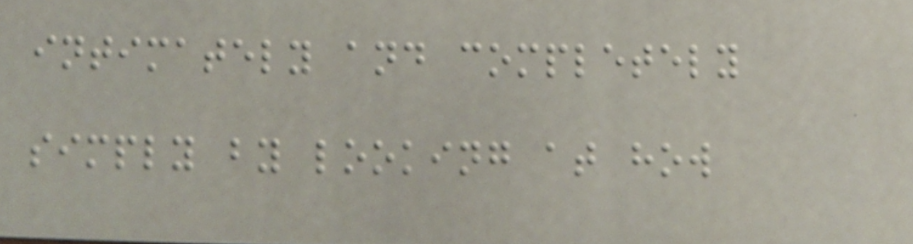intimately and completely
simply by looking at how
